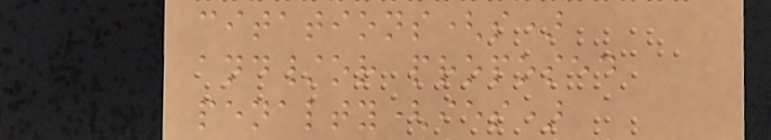citations(s)
and/or proposed
penalty(ies)
